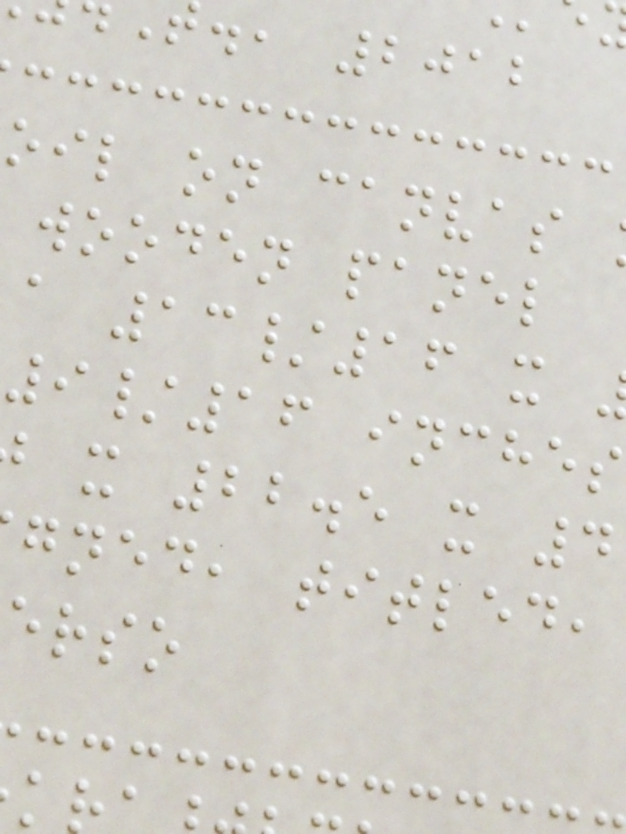., 2012
oil on canvas
wooden panel
a 13/16 x
9/16 inches
x 22.5 x 4
gned, titled,
erso
